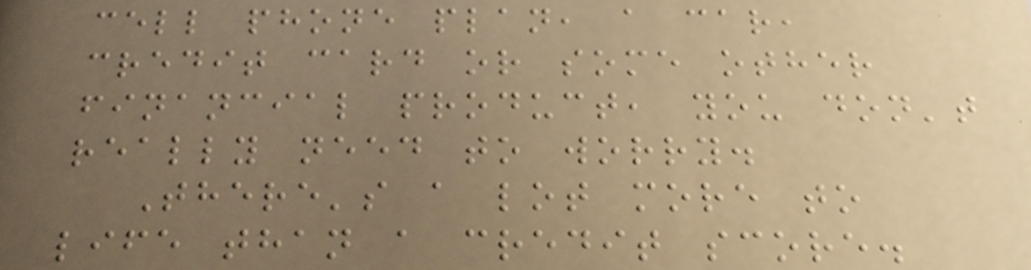cell phone plan, a car,
credit card or some other
financial product, you don't
really need to worry.
There's a lot more to
life than a credit score.
